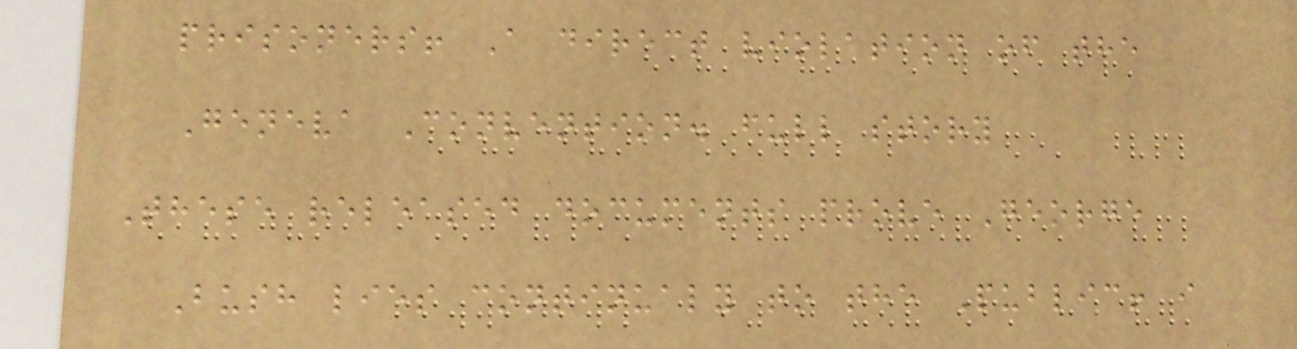prisoners! A direct violation of the
Geneva Convention. full story
These released documents prove George
Bush lies continualy to the Public! i
